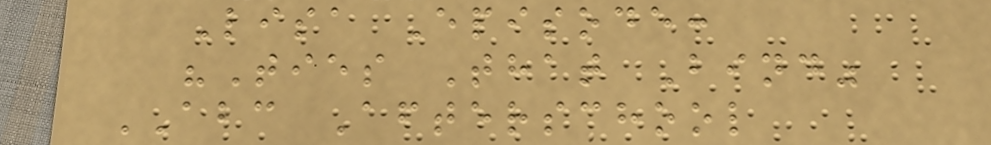Lisa Episode:
"Ties That Bind"
ABC Afterschool
